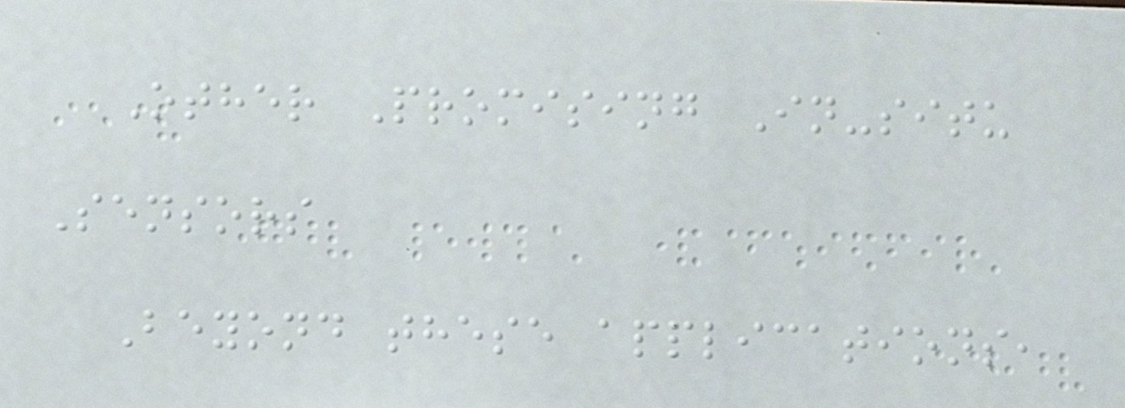Other Promising In-situ
Sensors
Beyond these applications,
